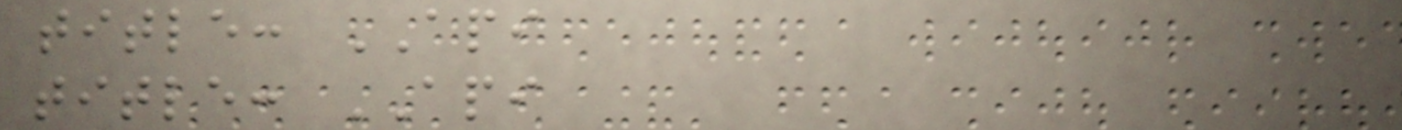title: API
title: API
